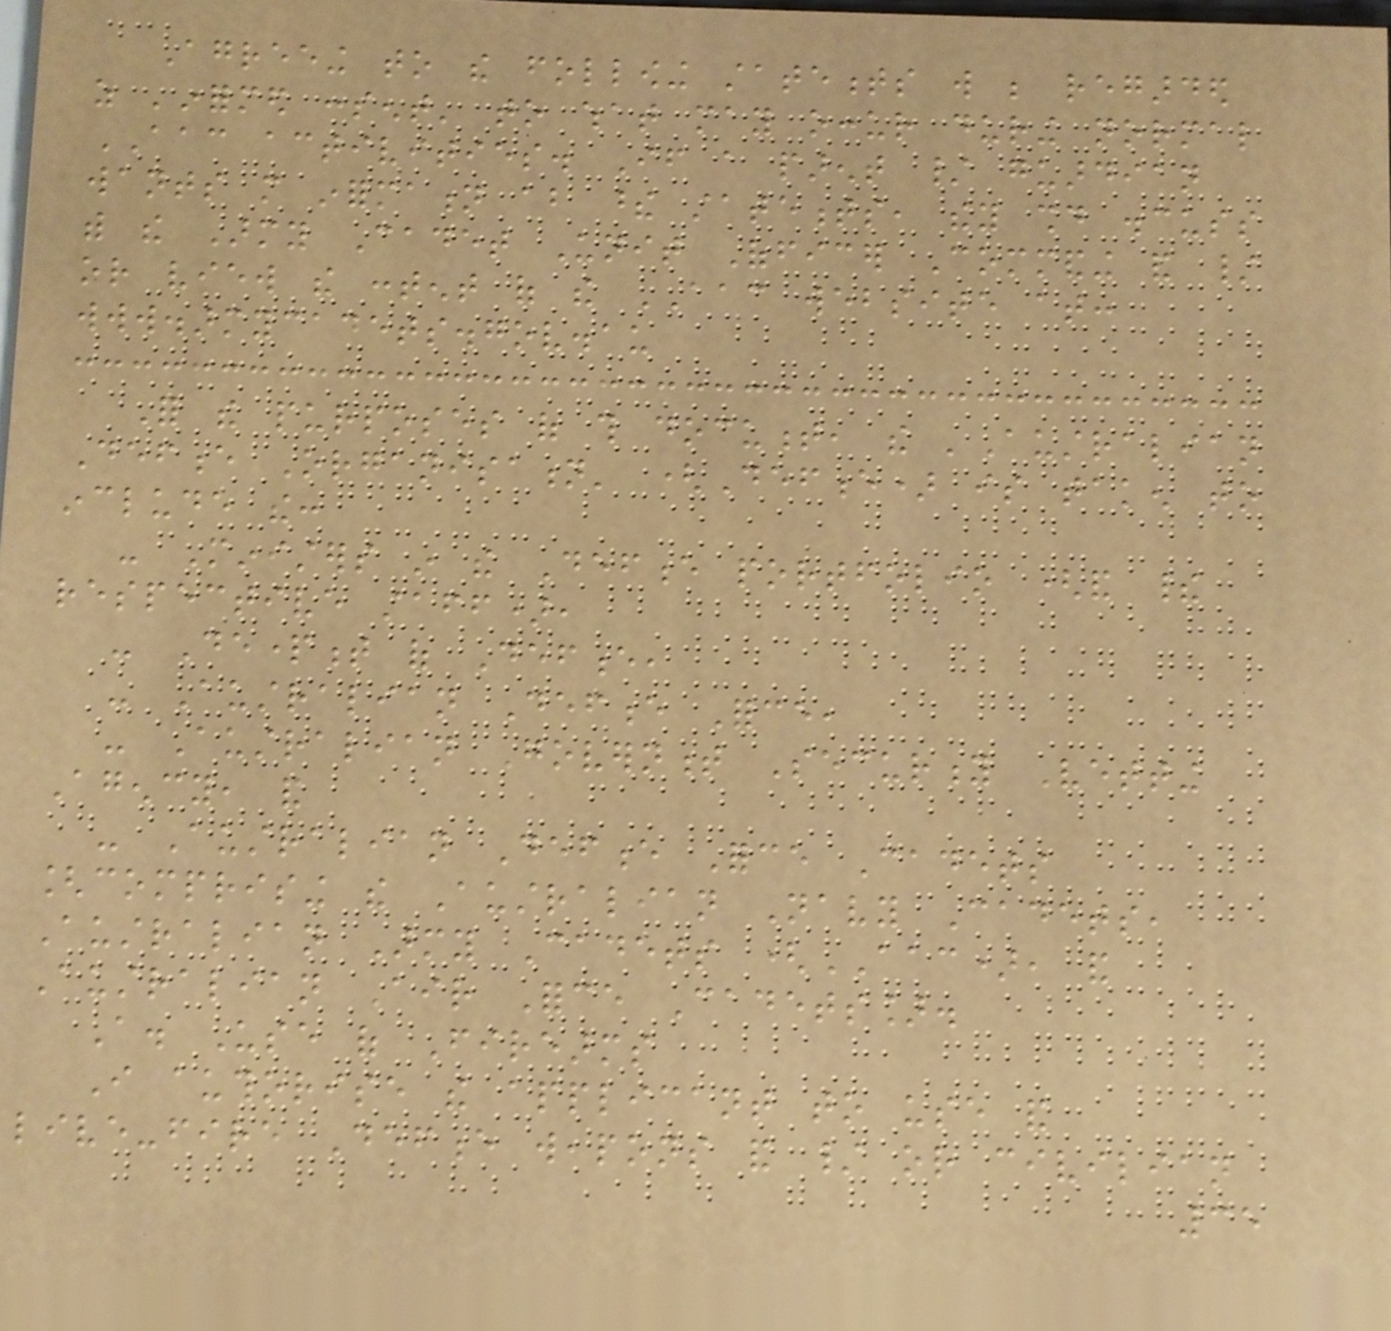Agreeing to the following statements will be regarded
as 'informed consent' to what may occur during normal
AAC activities. If a parent / guardian
wants more information about these statements, they should discuss
with the Army Cadet Unit Officer Commanding and /
or view the content of the AAC website at:
www.armycadets.gov.au
For the purposes of this document, the 'Australian
Defence Organisation' (Defence) is taken to
include the:
- Ministers in the Defence portfolio (and their
respective staff),
- Department of Defence,
- Australian Defence Force,
- Australian Government Security Vetting
Agency, and
- Australian Defence Force Cadets
[comprising the Australian Navy Cadets,
Australian Army Cadets (AAC), and
Australian Air Force Cadets].
A. Use of Firearms
I authorise the applicant to use and
live-fire Defence weapons and / or civilian
35
